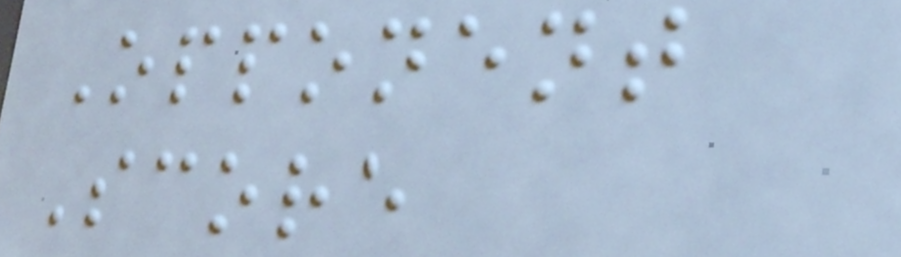Opponent
Score
